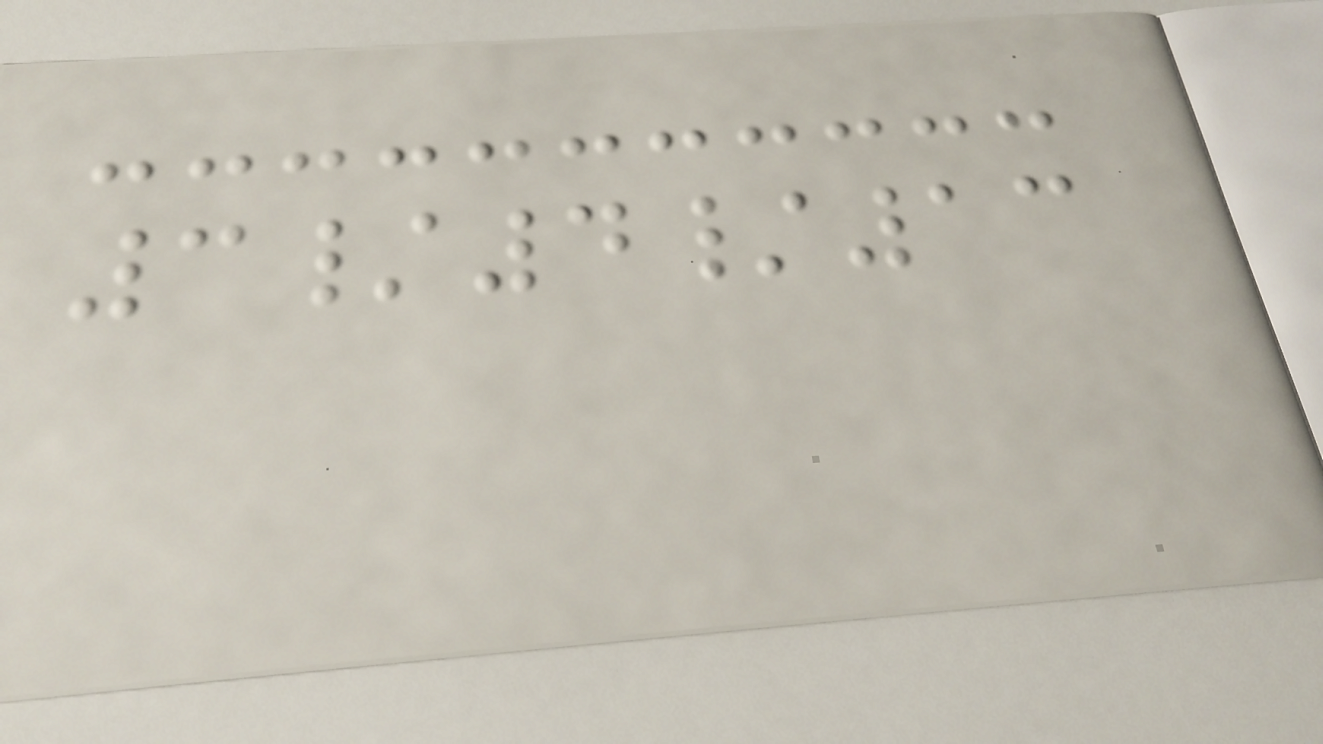3/4/13
